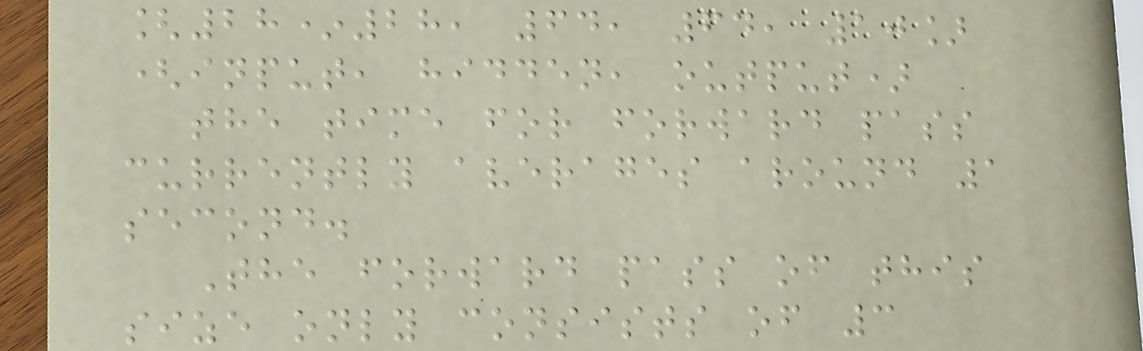[28*28, 64, 64, 10]
(input, hidden, output)
the time for forward pass
currently averages around 1
second.
The forward pass of this
size only consists of 3
